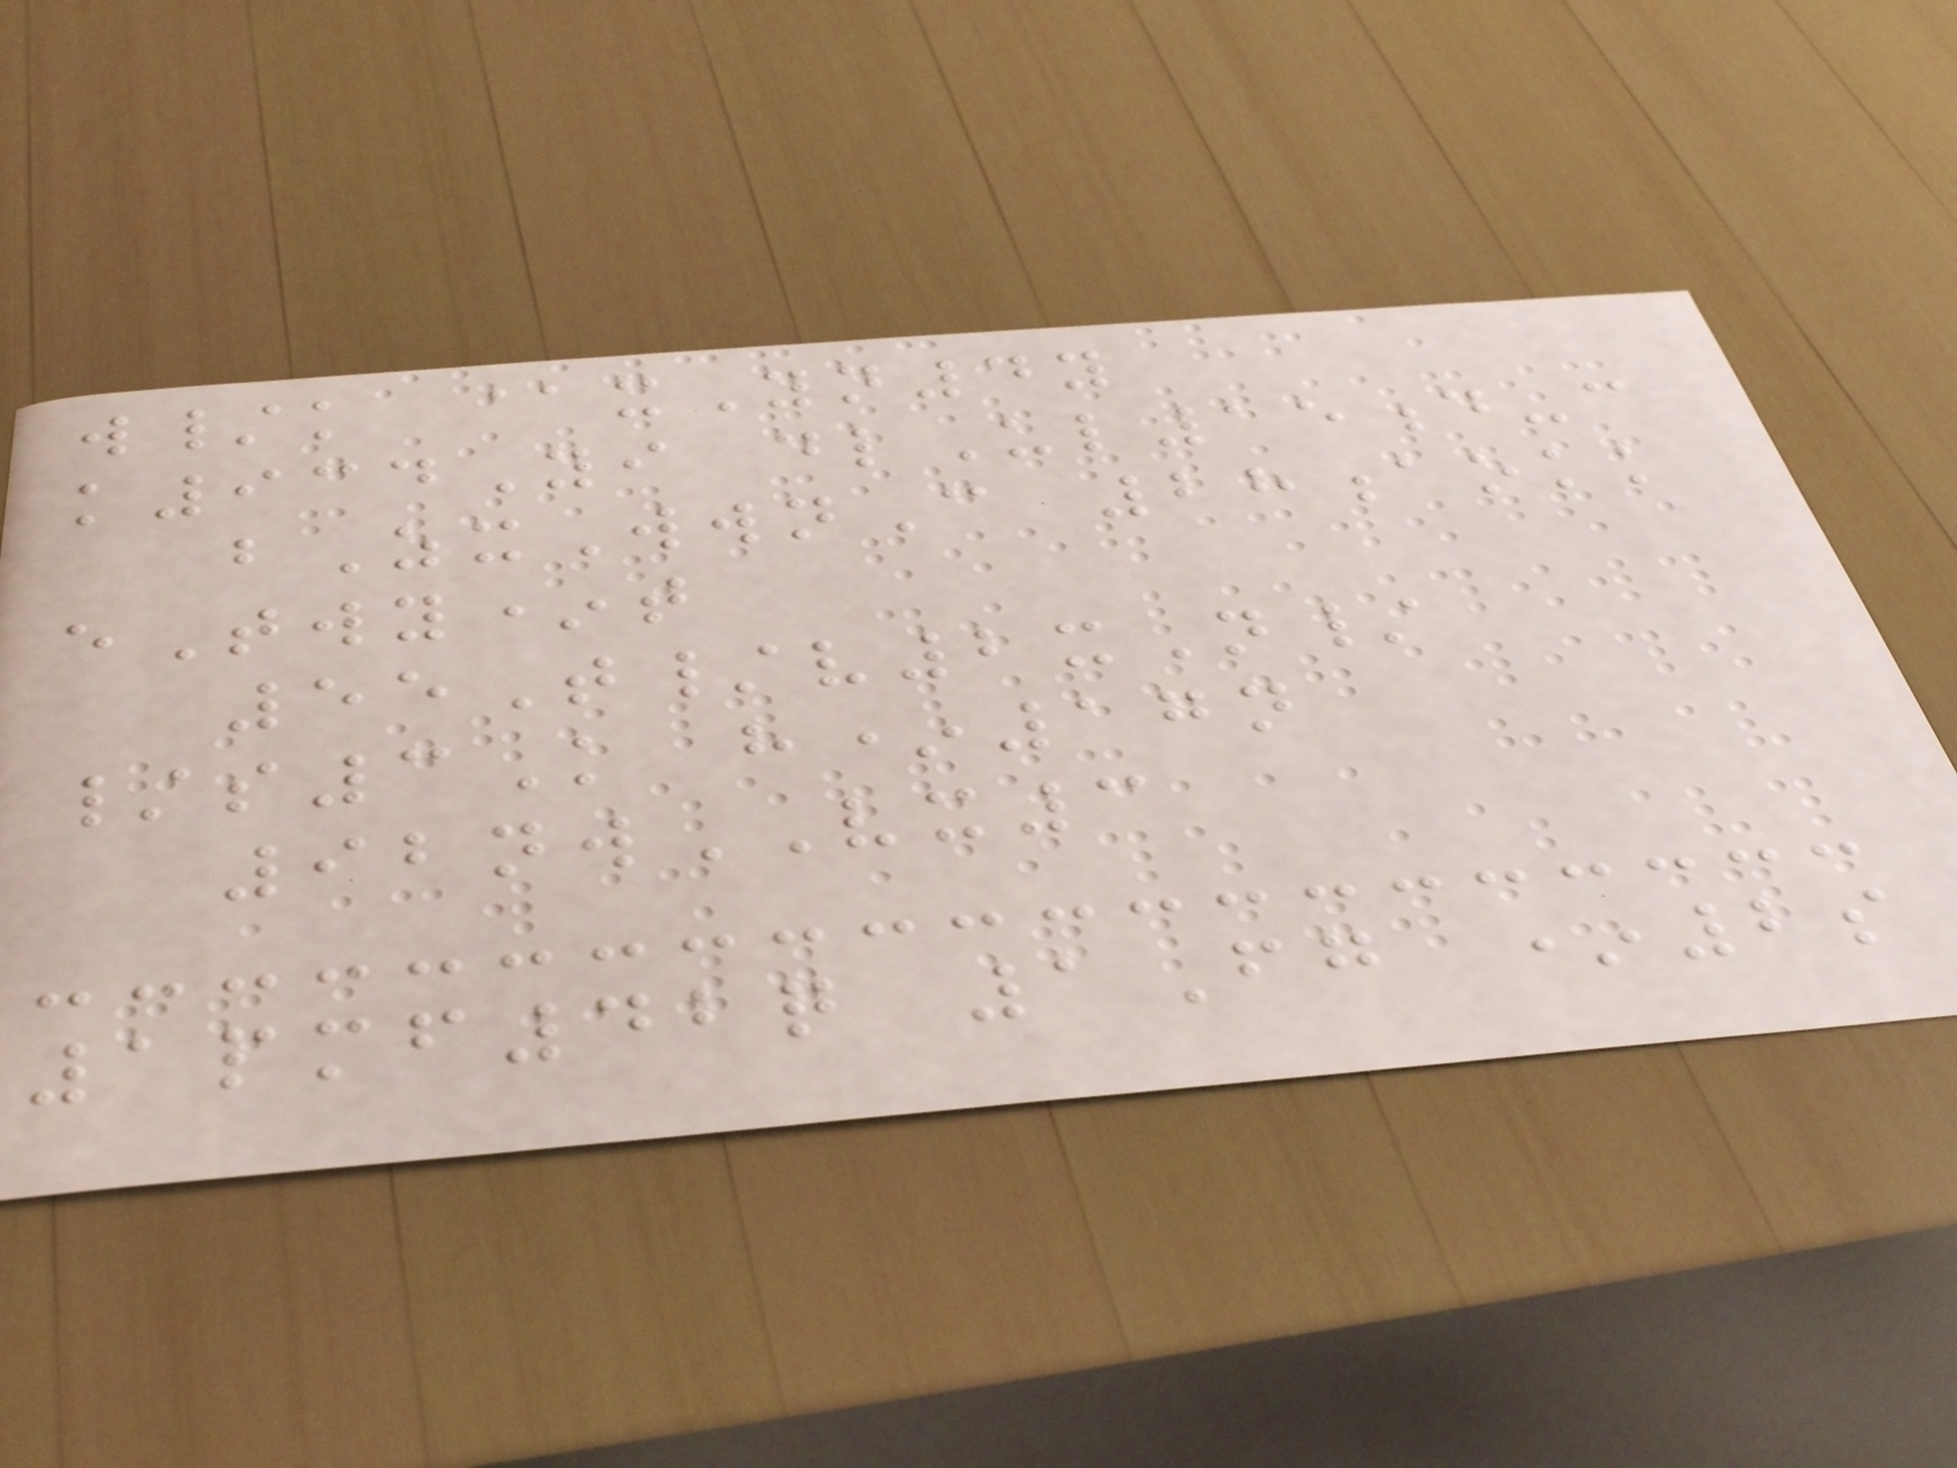w/k @xYn4y
k934Yi dlUl15d-c
bZxWwnC 28aokk
eTwy*t
55T/v2xN/
/s3K h*17n
92nwVX3
1pmf42q 1Fg *2s
